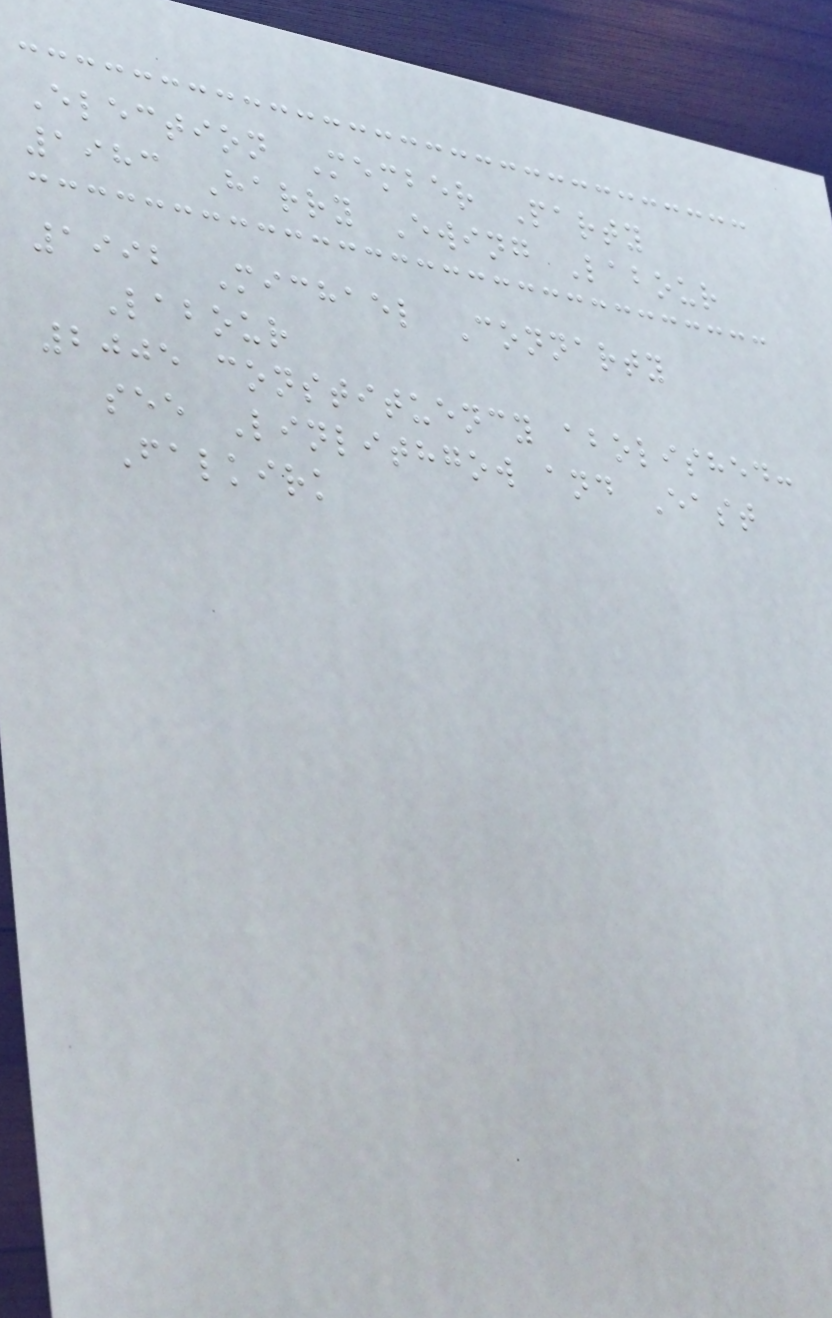Election Member Party
1983 Harry Ewing Labour
1992 Michael Connarty
Labour
2005 constituency abolished:
see Linlithgow and East
Falkirk
